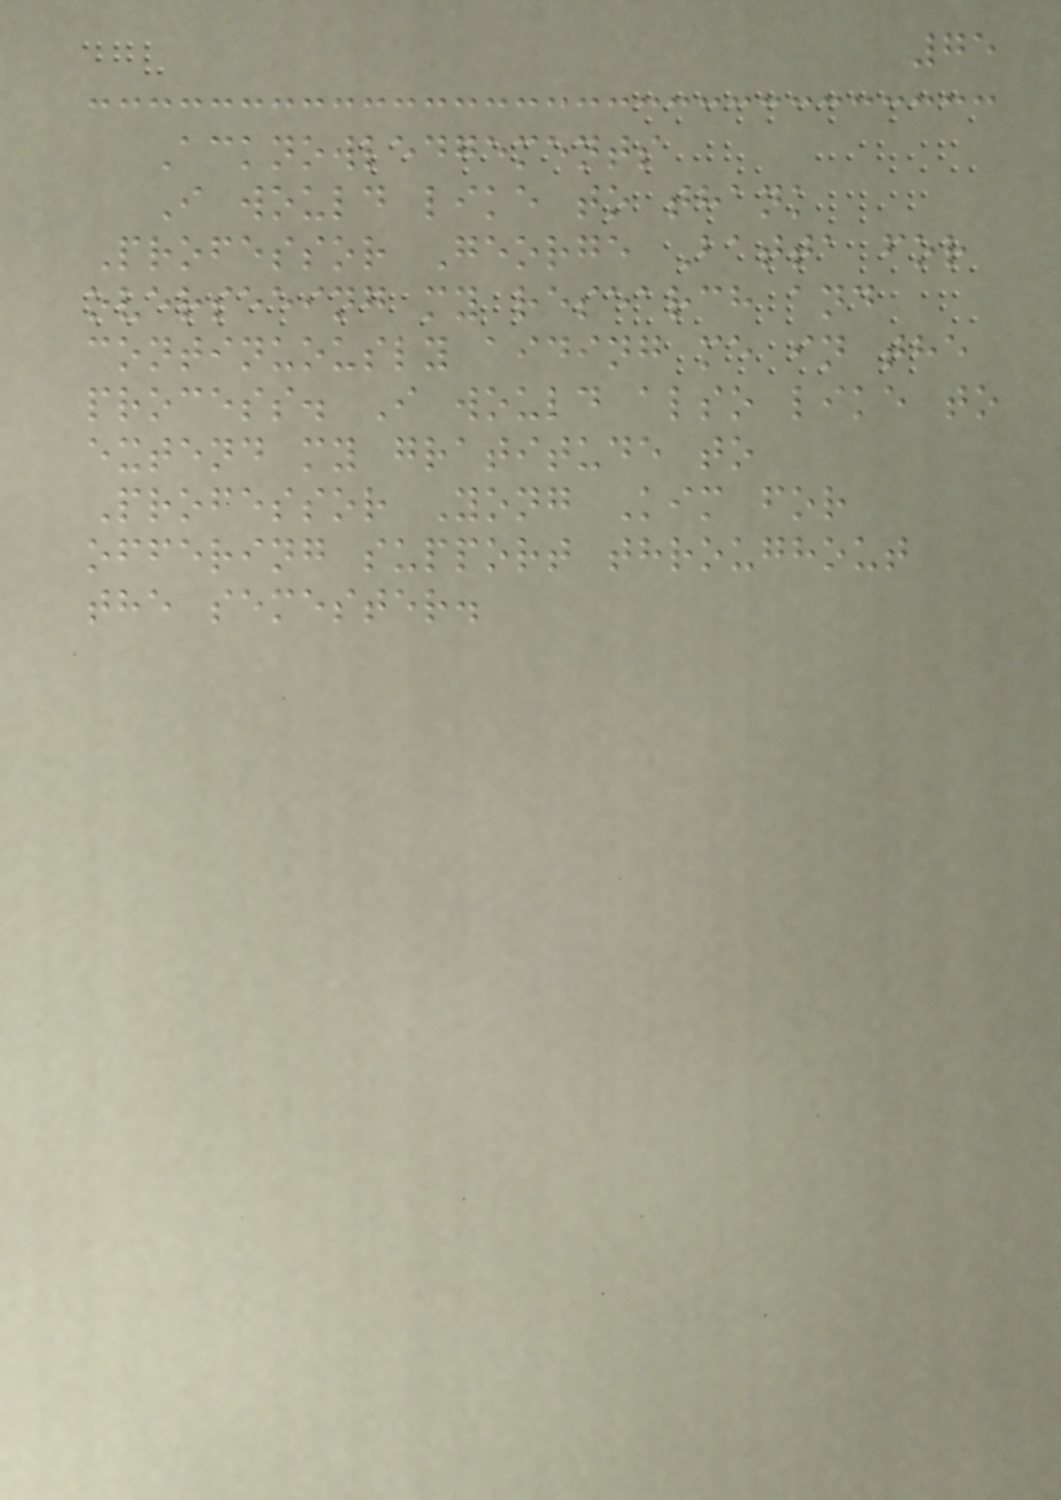75
Acknowledgements
I would like to thank
Professor George Batta for
overseeing my research and
continuously aiding me in the
process. I would also like to
extend my gratitude to
Professor Yong Kim for
offering support throughout
the semester.
